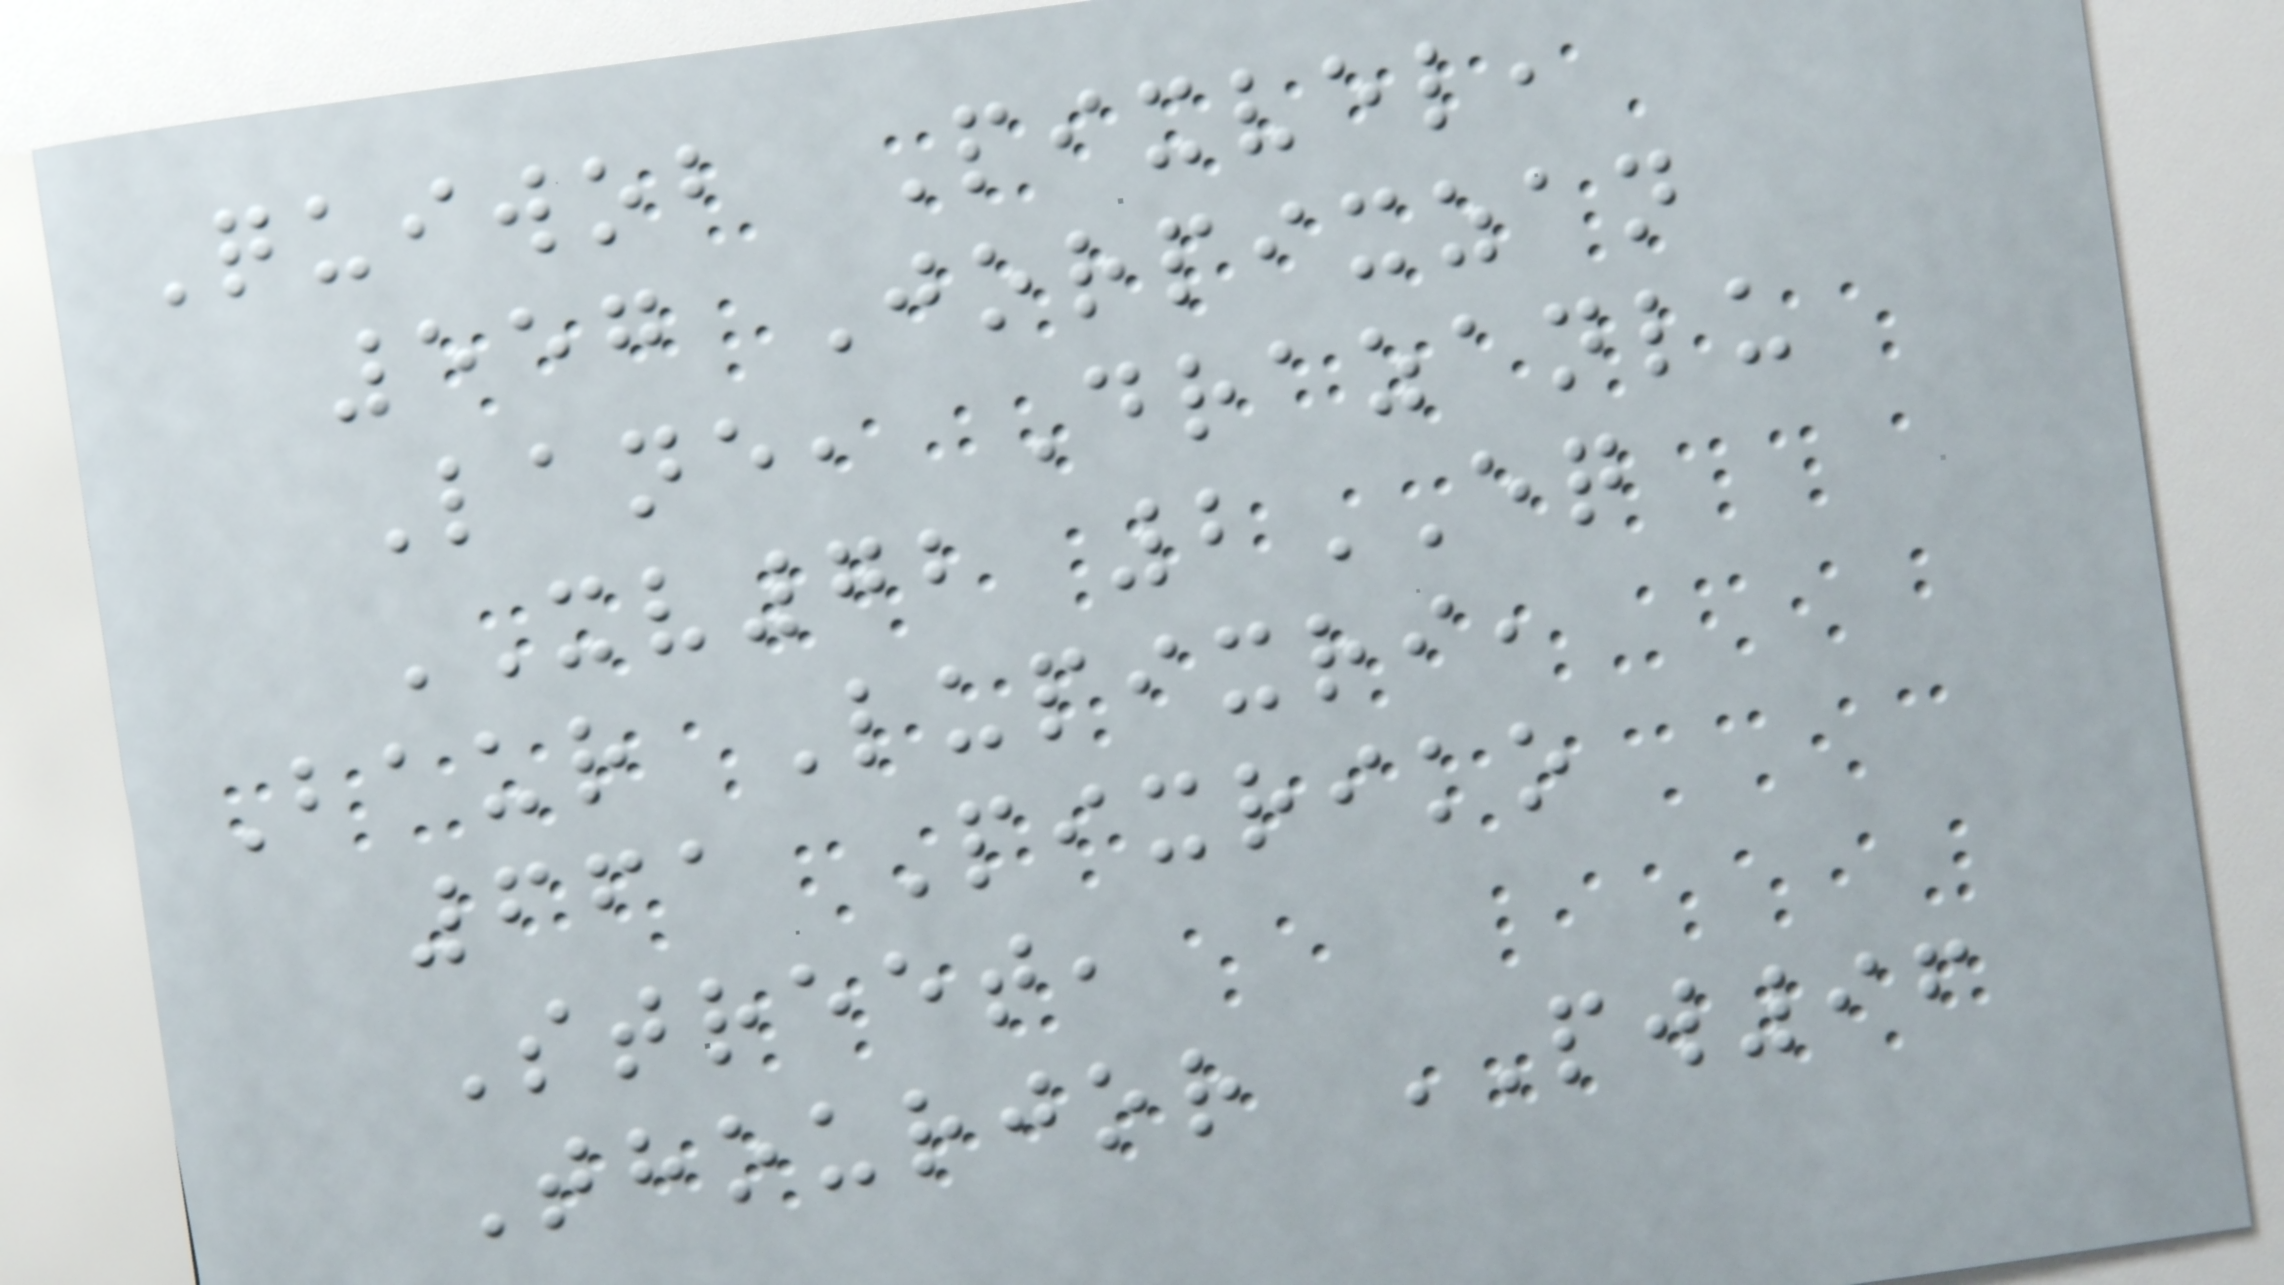Quiwob Pixvel,
557 Jorpixzan
Lane, Drazanlu
XV72 2EQ
Baur Lupixri,
661 Pixriko
Street,
Thourjor PW96
